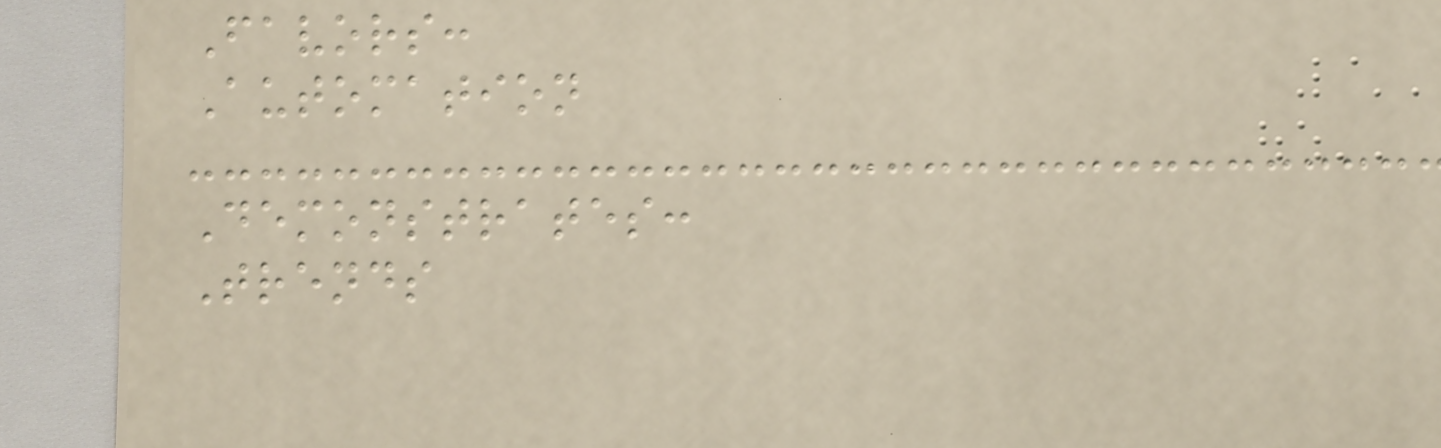Favors:
Automation
Demonstrates:
Trends
